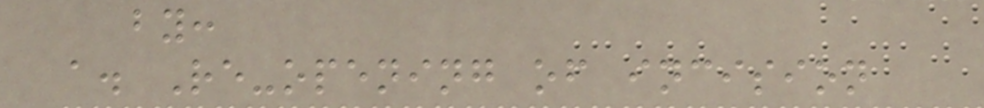by:
a. Re-opening of incision
